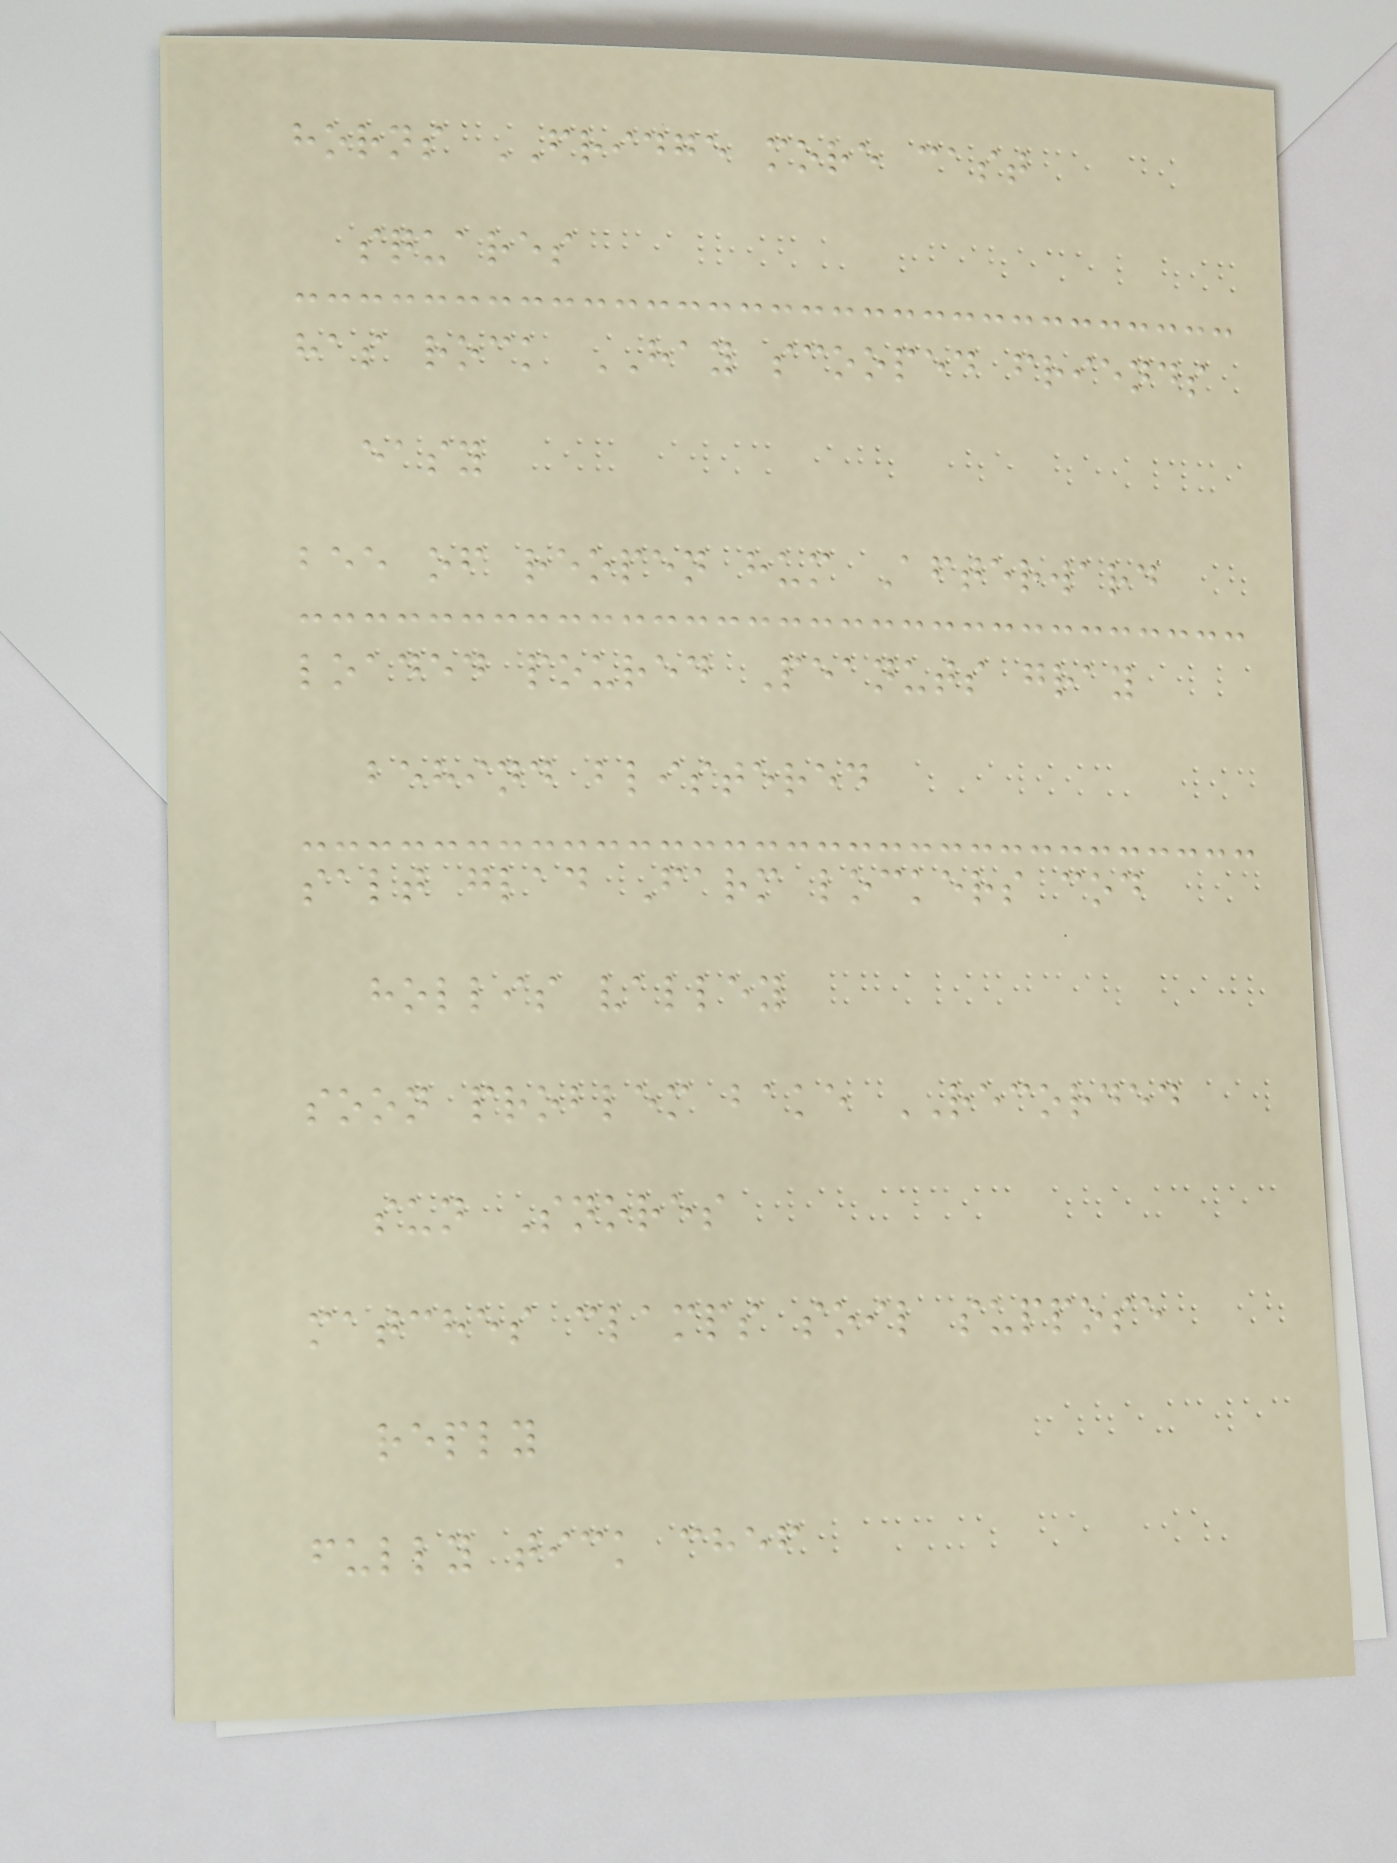horns FRIDGE more cast
squares
has rock HAY scooped friends
easy
bee of reopen hum Afterward
loaded poured Peanuts gray
behind blistered
salt glad Farm lockers cod
hollis valley
soon problem bake RECORDED
sun Snores
matches clamps soil suppose
reply
fully tick chef
